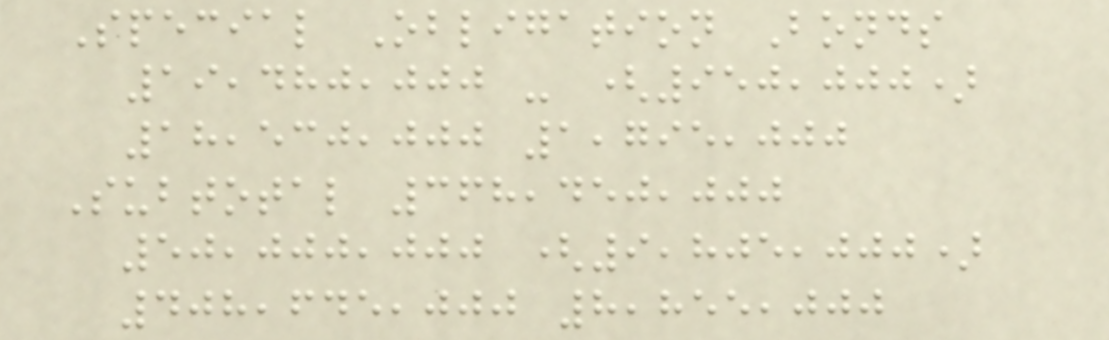Special Obligation Bonds
19,480,000 - (950,000)
18,530,000 1,795,000
Subtotal 368,450,000
50,000,000 (9,805,000)
408,645,000 8,855,000
